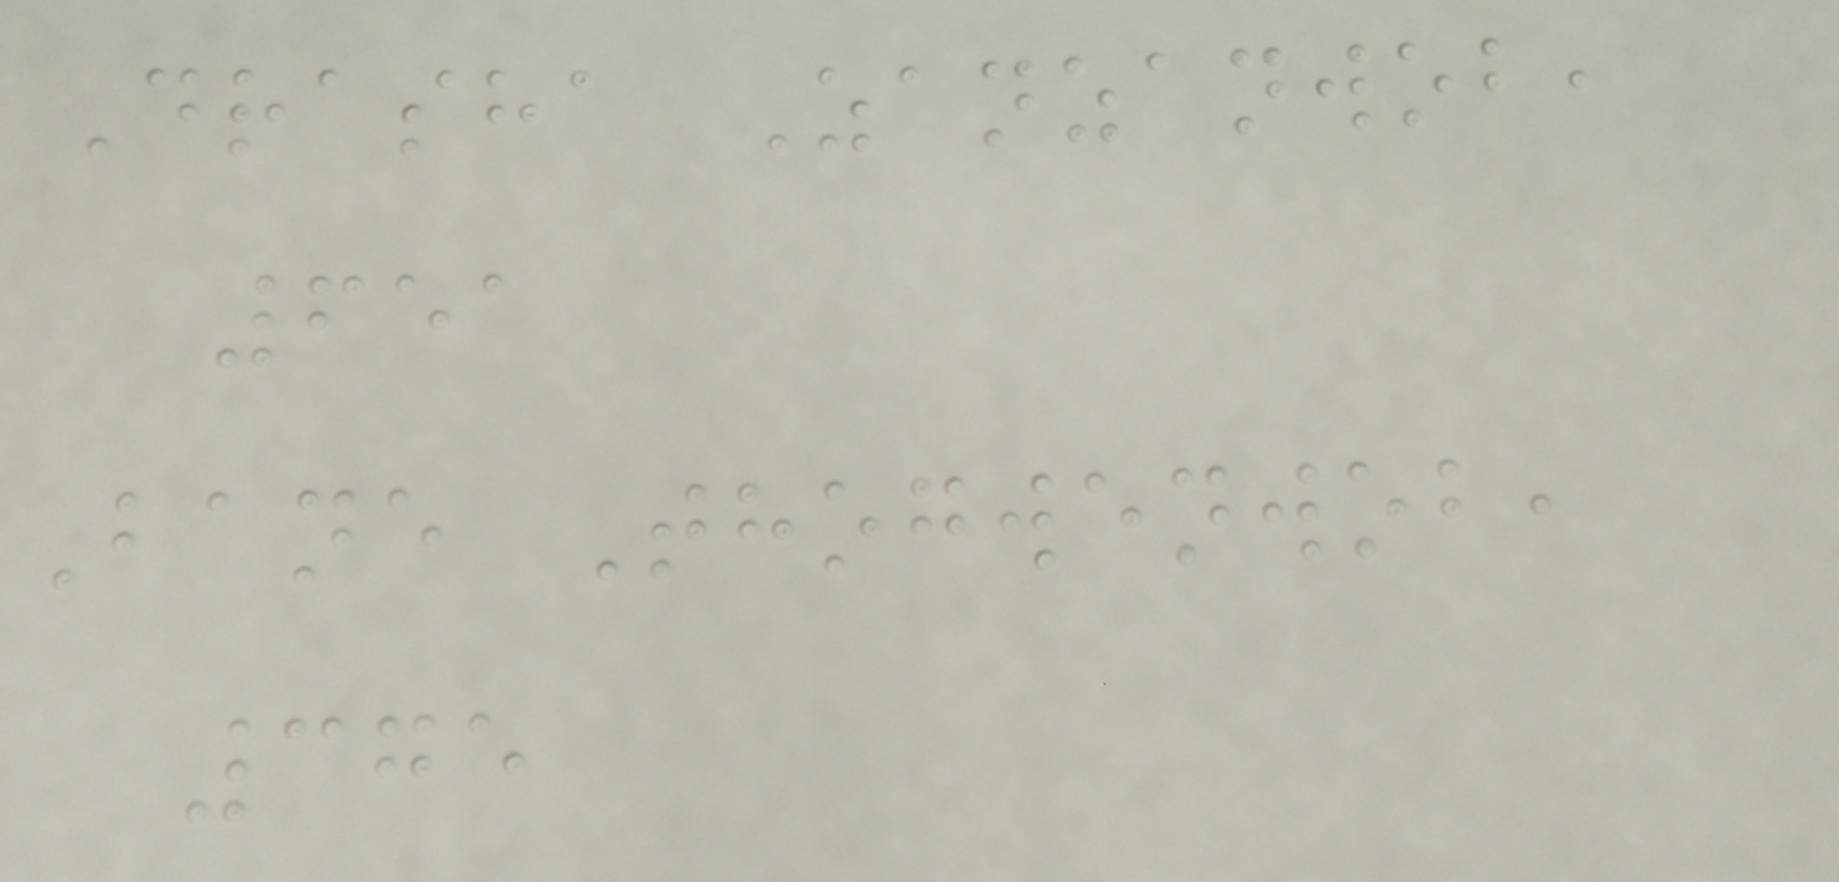Drasha Zanzanwob,
651
Bane Thogwenwob,
375
